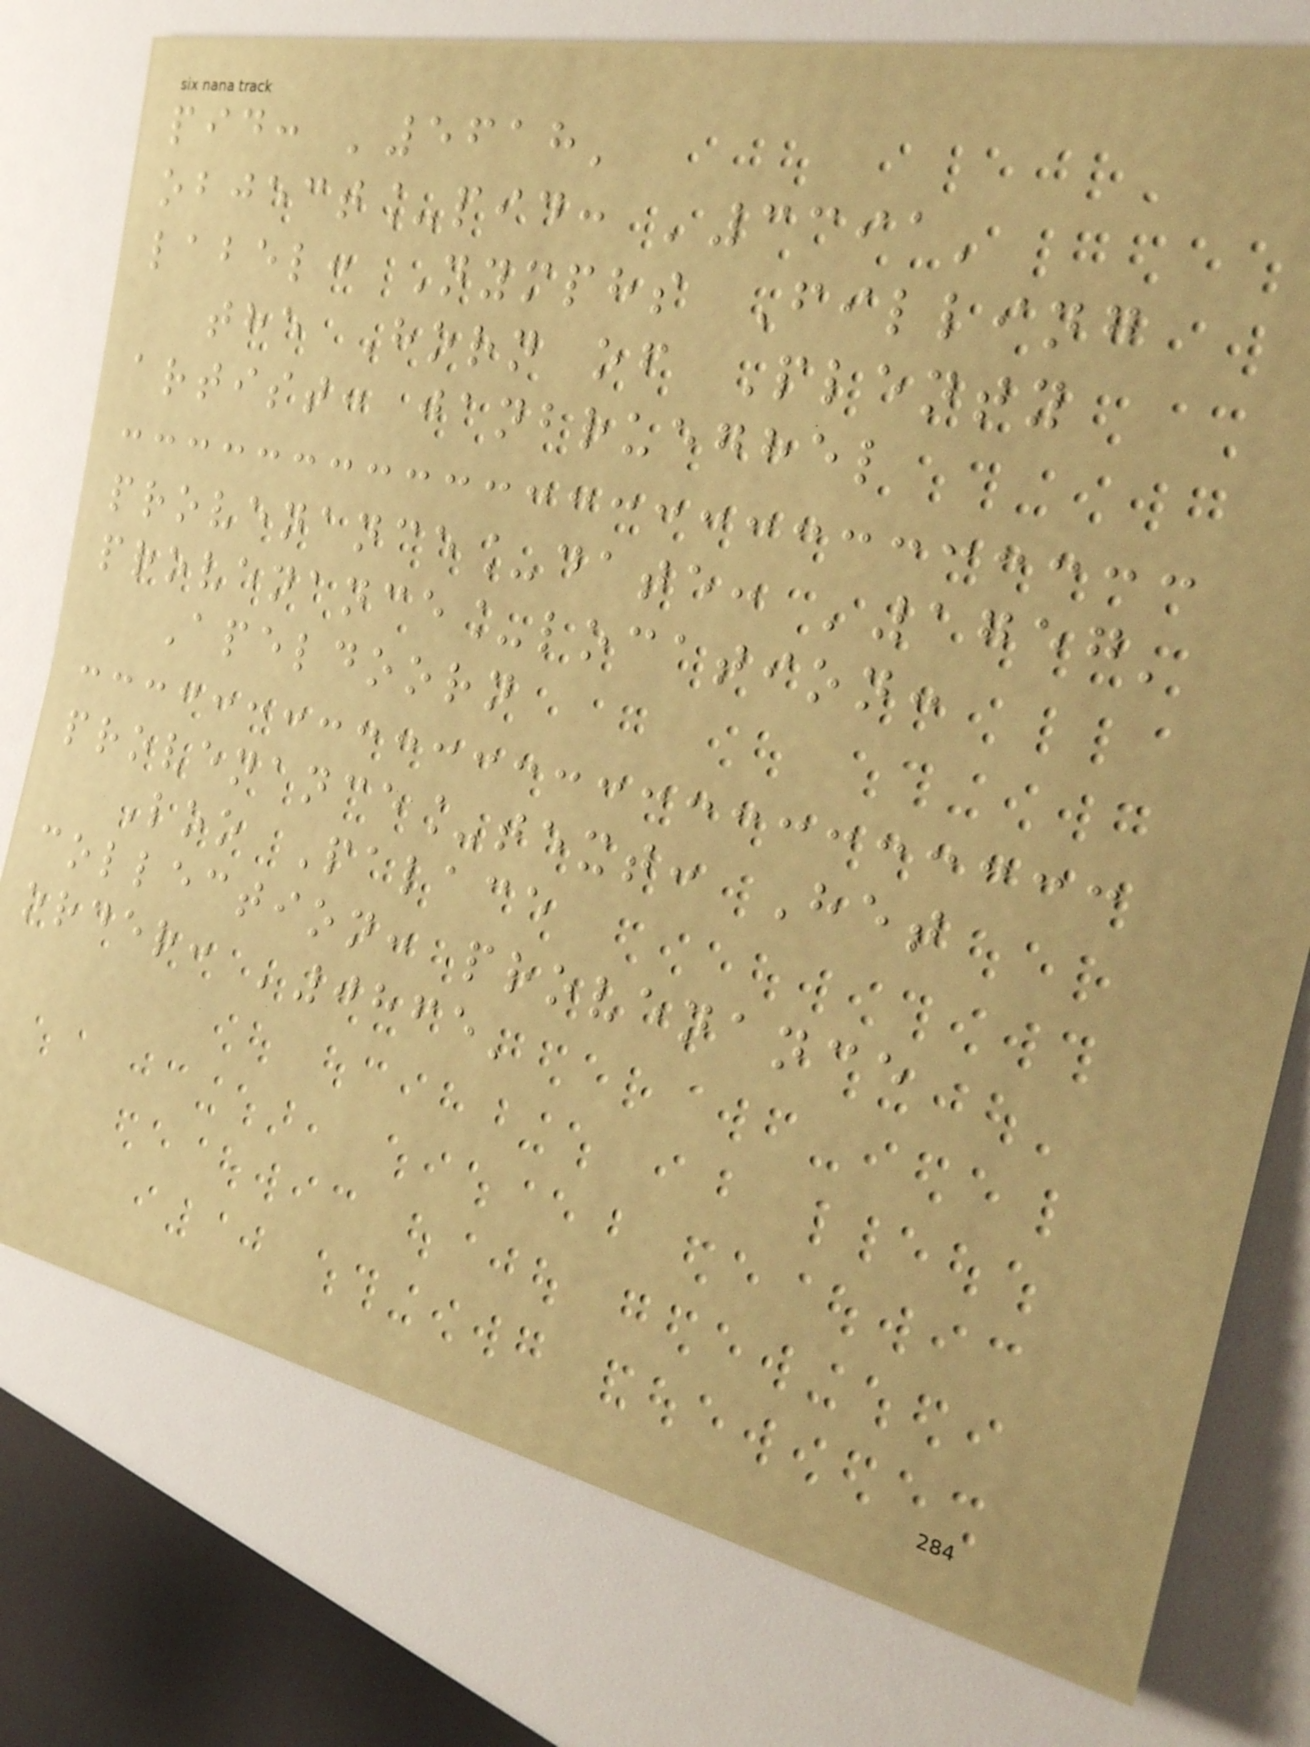pid: '5618'
object_pid: '3391'
label: Nymphs Filling
the Horn of Plenty
artist: janbrueghel
provenance_date: '1757'
provenance_location:
Apeldoorn
provenance_text: Het
Loo Palace
collection: provenance
order: '0865'
